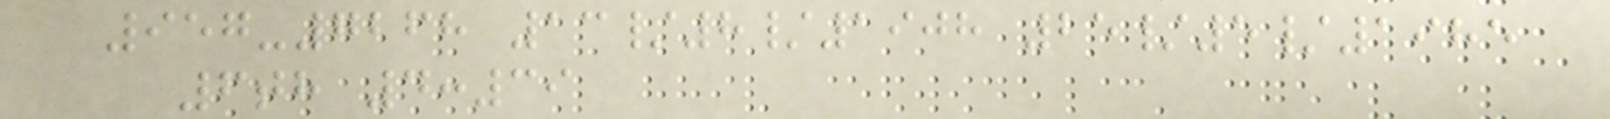957-7268 13/8/1908 25/5/1985
6th 4:39
